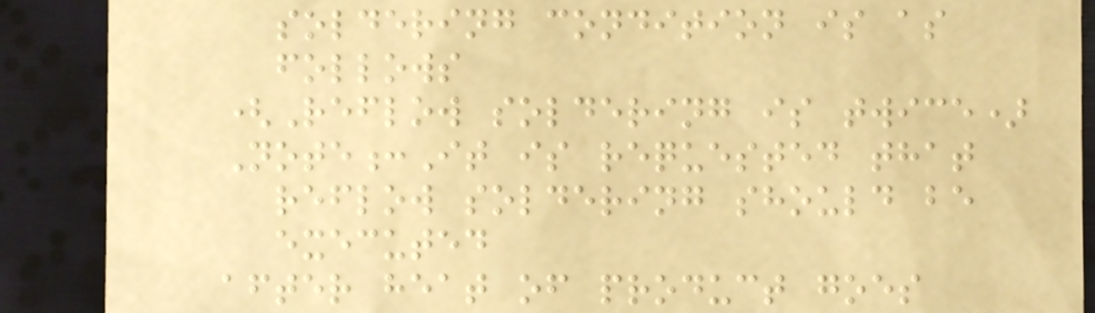soldering condition is as
follows
(Reflow soldering is twice)
Note:It is requested that
reflow soldering should be
executed
after heat of product goes
